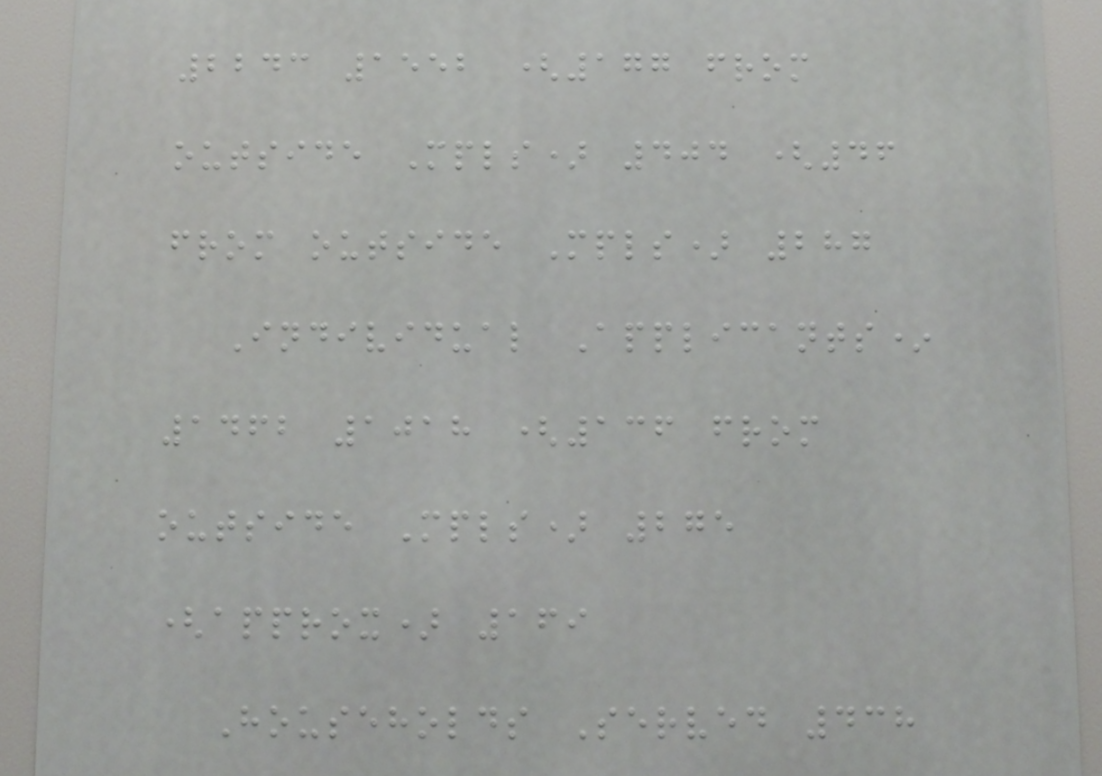2243 1552 (177 from
outside Mpls) 404 (46
from outside Mpls) 287
Individual Applicants*
1462 1018 (136 from
outside Mpls) 275
(approx) 169
Households Served 438
